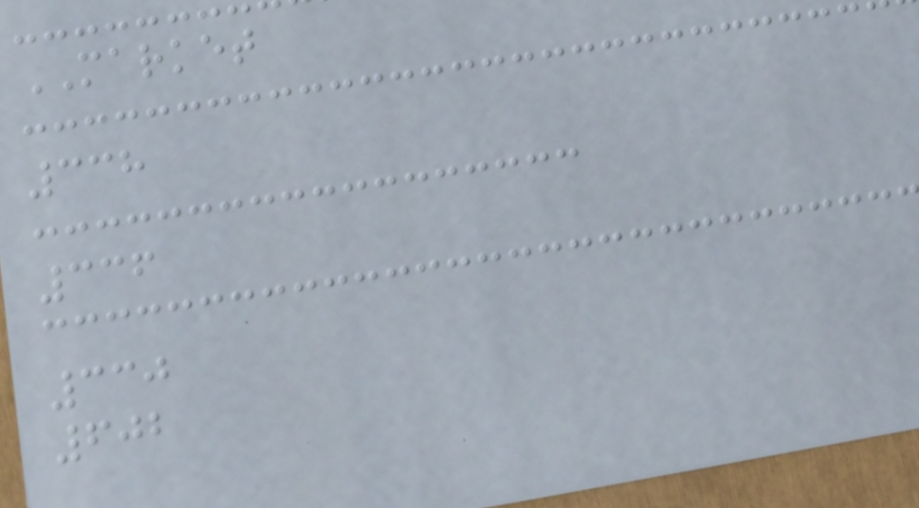MARKET
338
336
330
602
